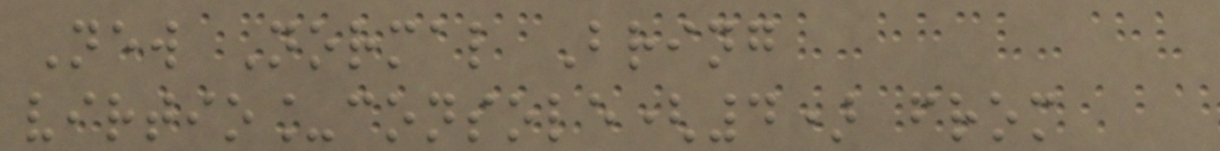New Normal Bring
virtio_console(4) from
